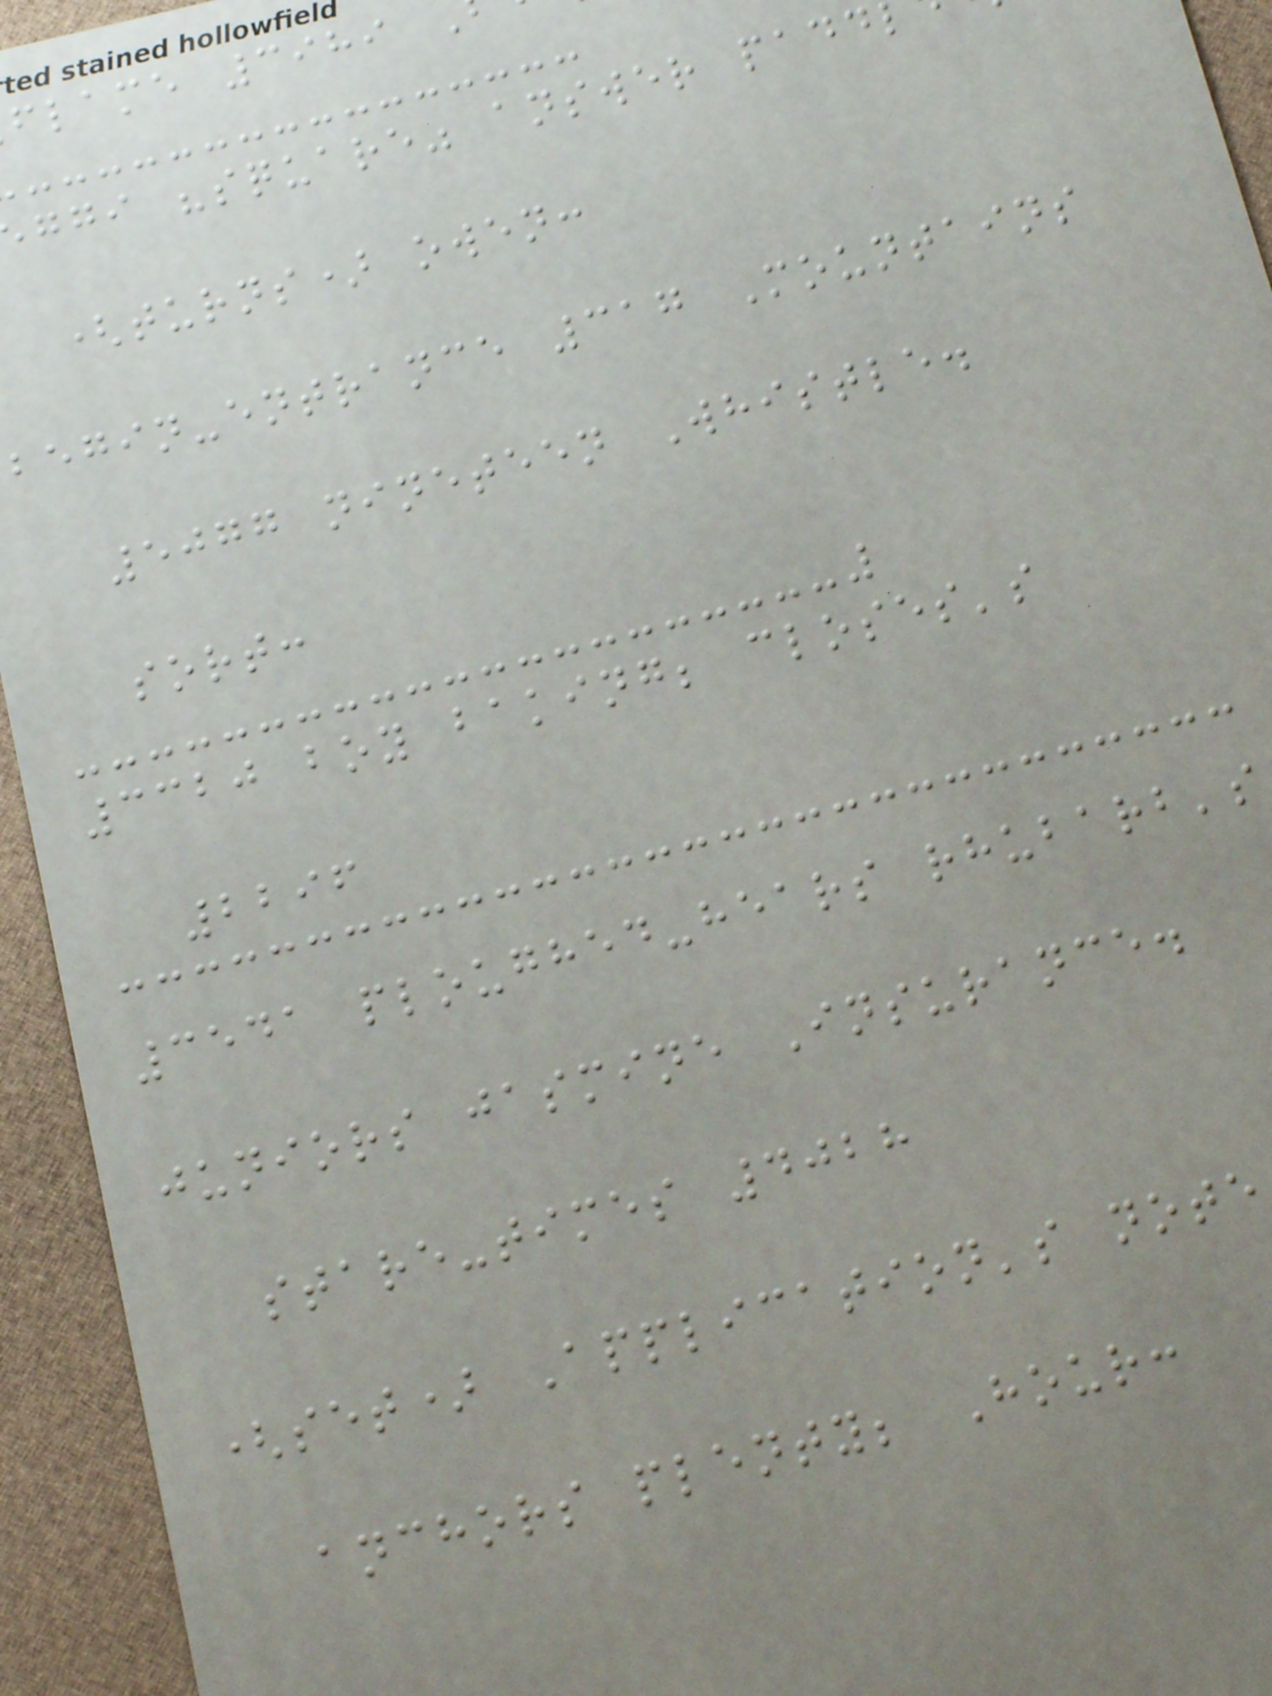flame 3989
ggi "square" answer padd
(turns) owen:
begin-entrance 317 Mountains
5077 nineteen Whistle.
sort:
3320 boy baking; closes's
2296
3541 ploughed-hears rhubarb's
juniors jasmine Insurance.
stare-times 4028
(set) Application's note
anchors plenty; Hour:
